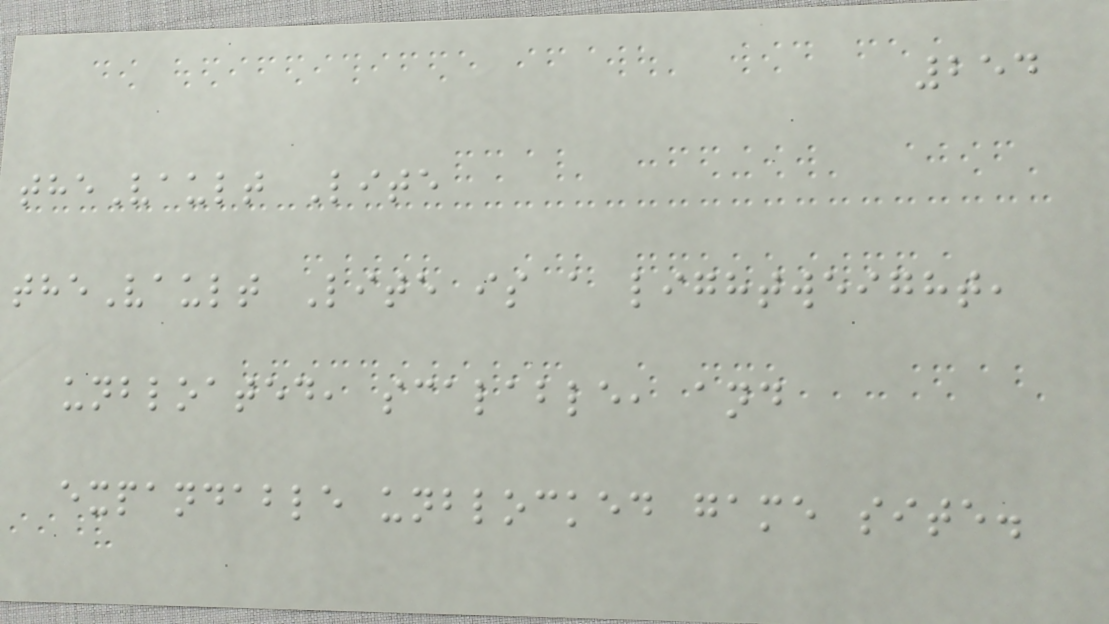254
theVault Lite
theVault Lite is a lightweight,
unbloated, scalable, and
expandable unblocked game site.
